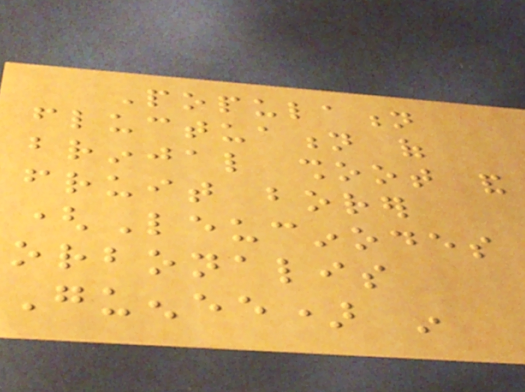Population
fluctuation of
brinjal shoot and
fruit borer
(Leucinodes
orbonalis
Guenee) in
